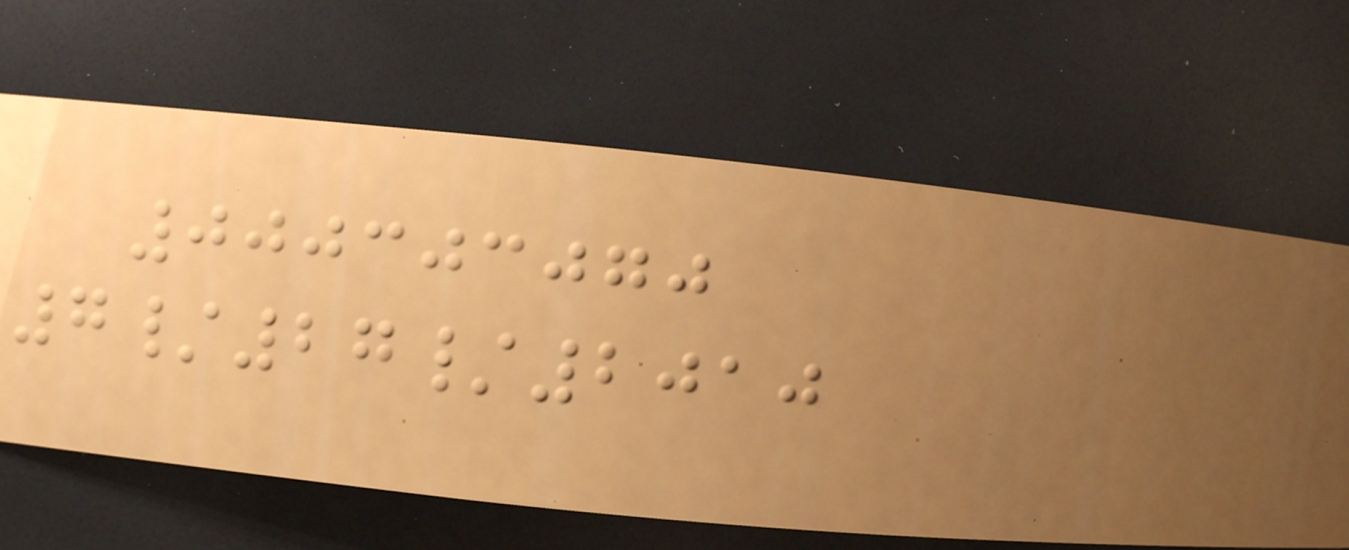000303070
7/27/2010
